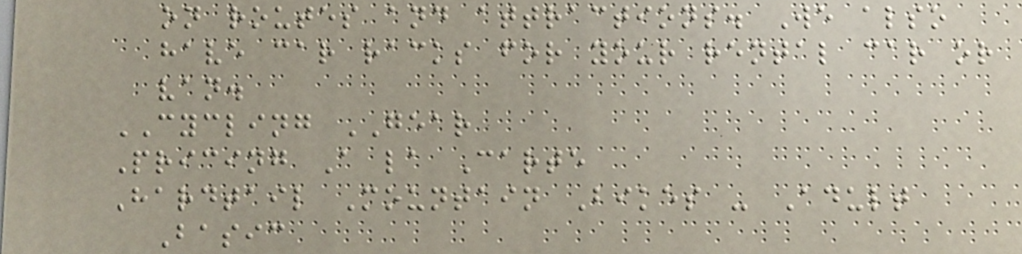on routes and attractions. We also
have car racks for your rental car or
van.
CYCLING GEAR
Pricing A la Carte
Hardtail Mountain Bikes - Adult
Basic
